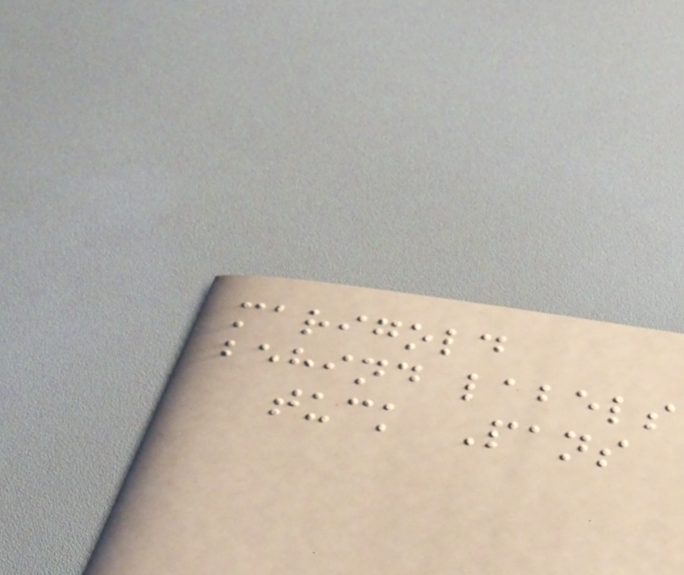marigold
behind labels
tuck Pans
